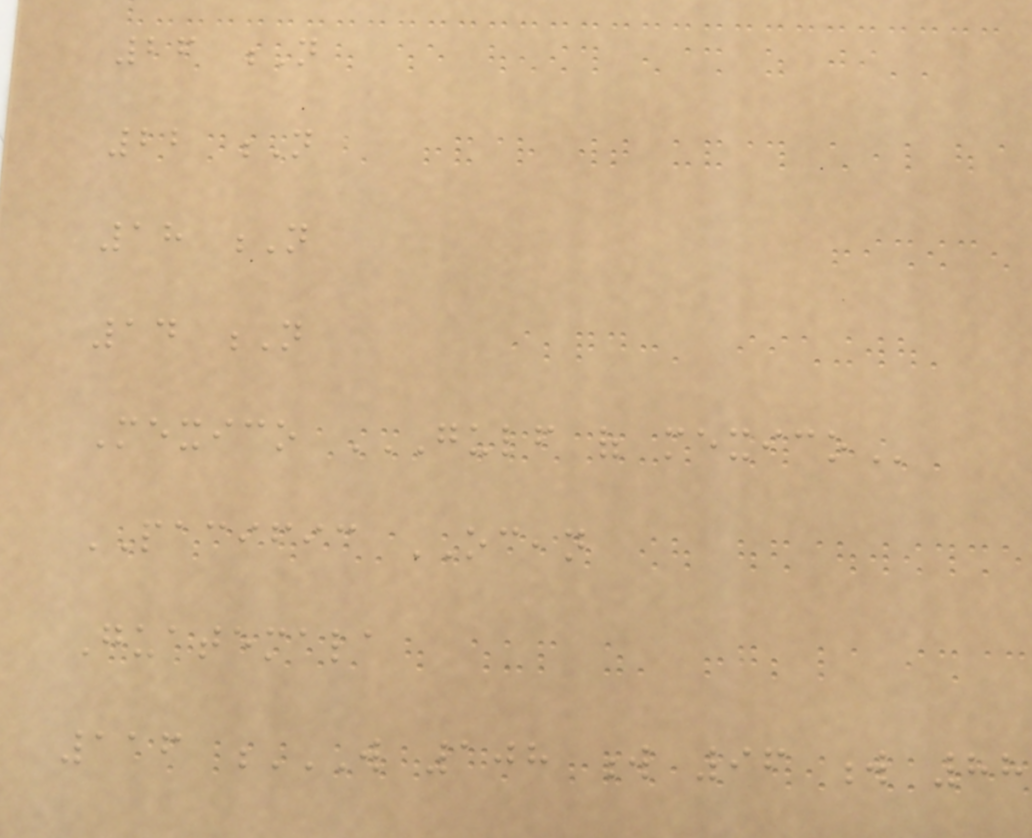26 N
22 N
18 N
14 N
Mexico GULF OF MEXICO
PACIFIC OCEAN
Guatemala
116 W 108 W 96 W 88
